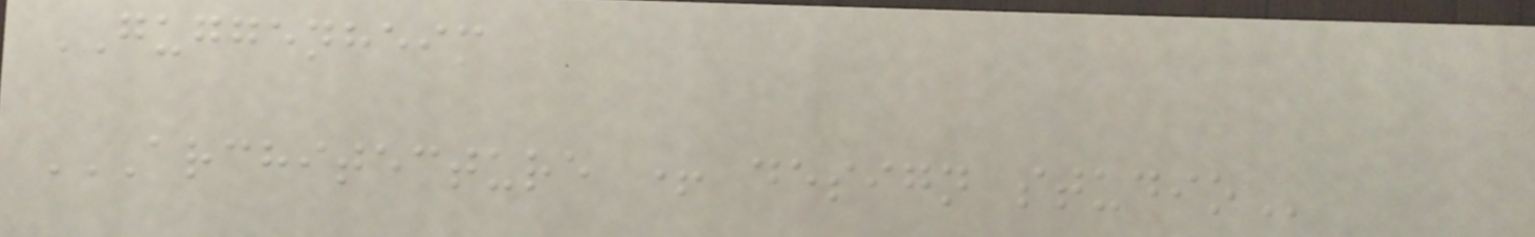GUGGENHEIM
ARCHITECTURE + DESIGN STUDIO
